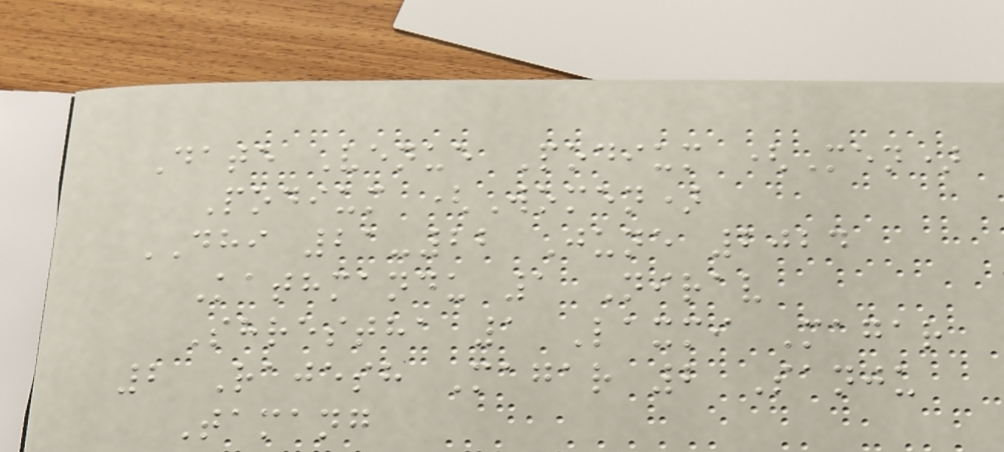Date Venue Podium (Men)
Podium (Women)
DHI 21-22 June 2024
Kathmandu 1 Nirav
Shrestha 1 Laxmi Magar
2 Rajesh Magar 2 Sanju
Tamang
